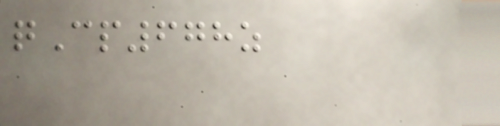qCp678z
